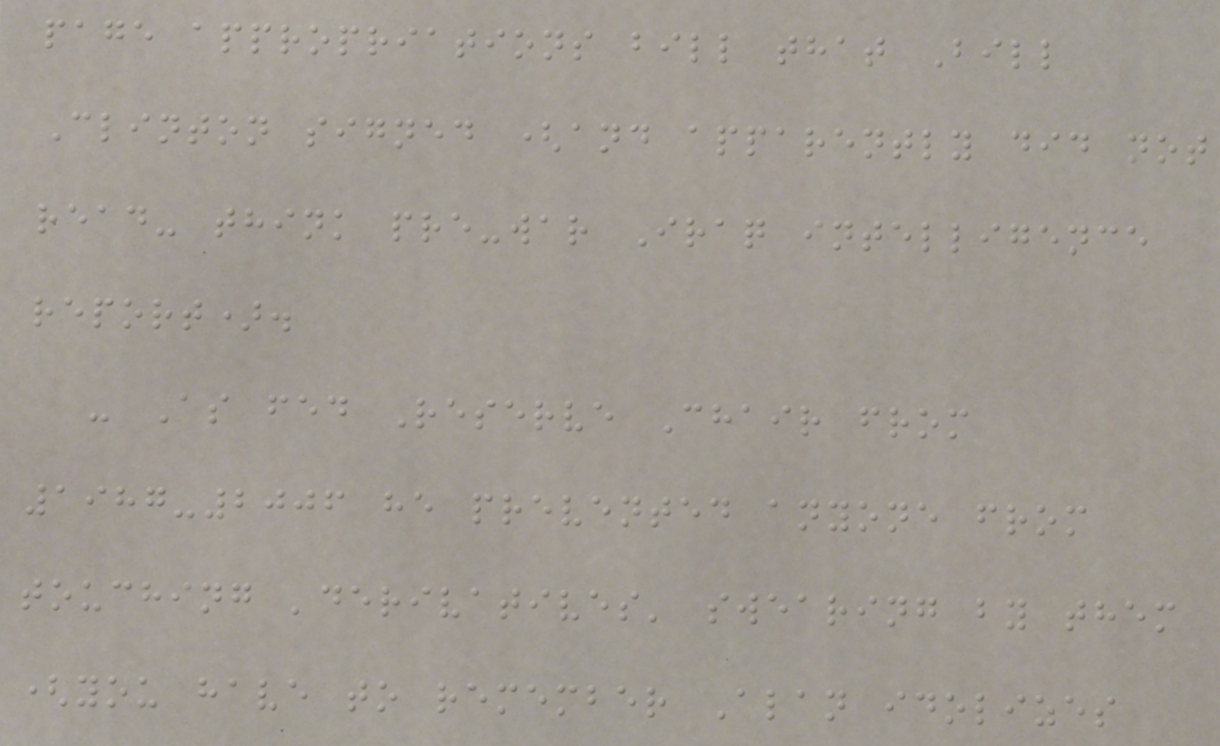page appropriations bill that Bill
Clinton signed (and apparently did not
read- think pre-war Iraq intelligence
report).
- As fed Reserve Chair from
1987-2006 he prevented anyone from
touching 'derivatives' swearing by them
(you have to remember Alan idolizes
